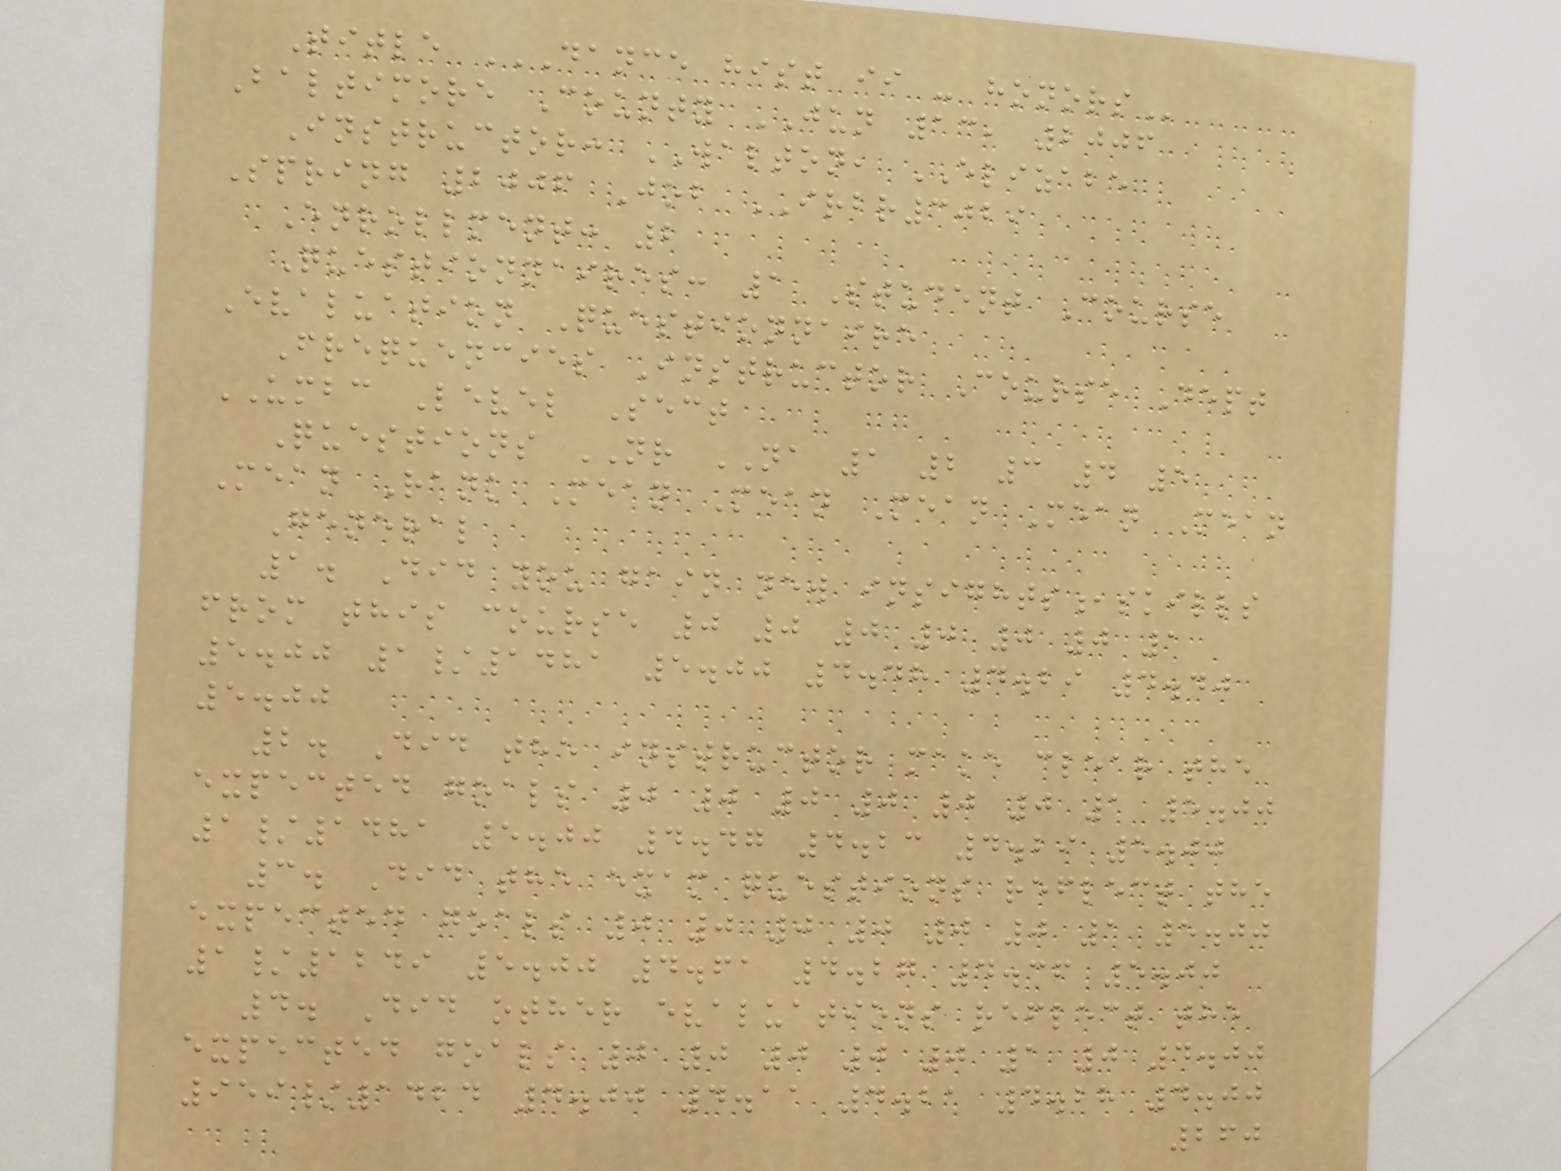Title DANCE HIST II - HONORS
Baltimore County JUN 13, 2006
Instructor: WALTON, ELIZABE
Spring 2006 Job IRBR3029
Enrollment: 2
Questionnaires: 1 Student Course
Evaluation Questionnaire
Frequencies Instructor Course Dept
UMBC Level Sect
Questions NR NA 1 2 3 4 5
Mean Rank Mean Mean Mean Mean Mean
General
1. Did you gain new insights,skills
from this course 0 0 0 0 0 0 1
5.00 1/1481 5.00 4.48 4.29 4.40
5.00
2. Did the instructor make clear the
expected goals 0 0 0 0 0 0 1 5.00
1/1481 5.00 4.47 4.23 4.29 5.00
3. Did the exam questions reflect the
expected goals 0 0 0 0 0 0 1 5.00
1/1249 5.00 4.61 4.27 4.36 5.00
4. Did other evaluations reflect the
expected goals 0 0 0 0 0 1 0 4.00
959/1424 4.00 4.11 4.21 4.28 4.00
260
